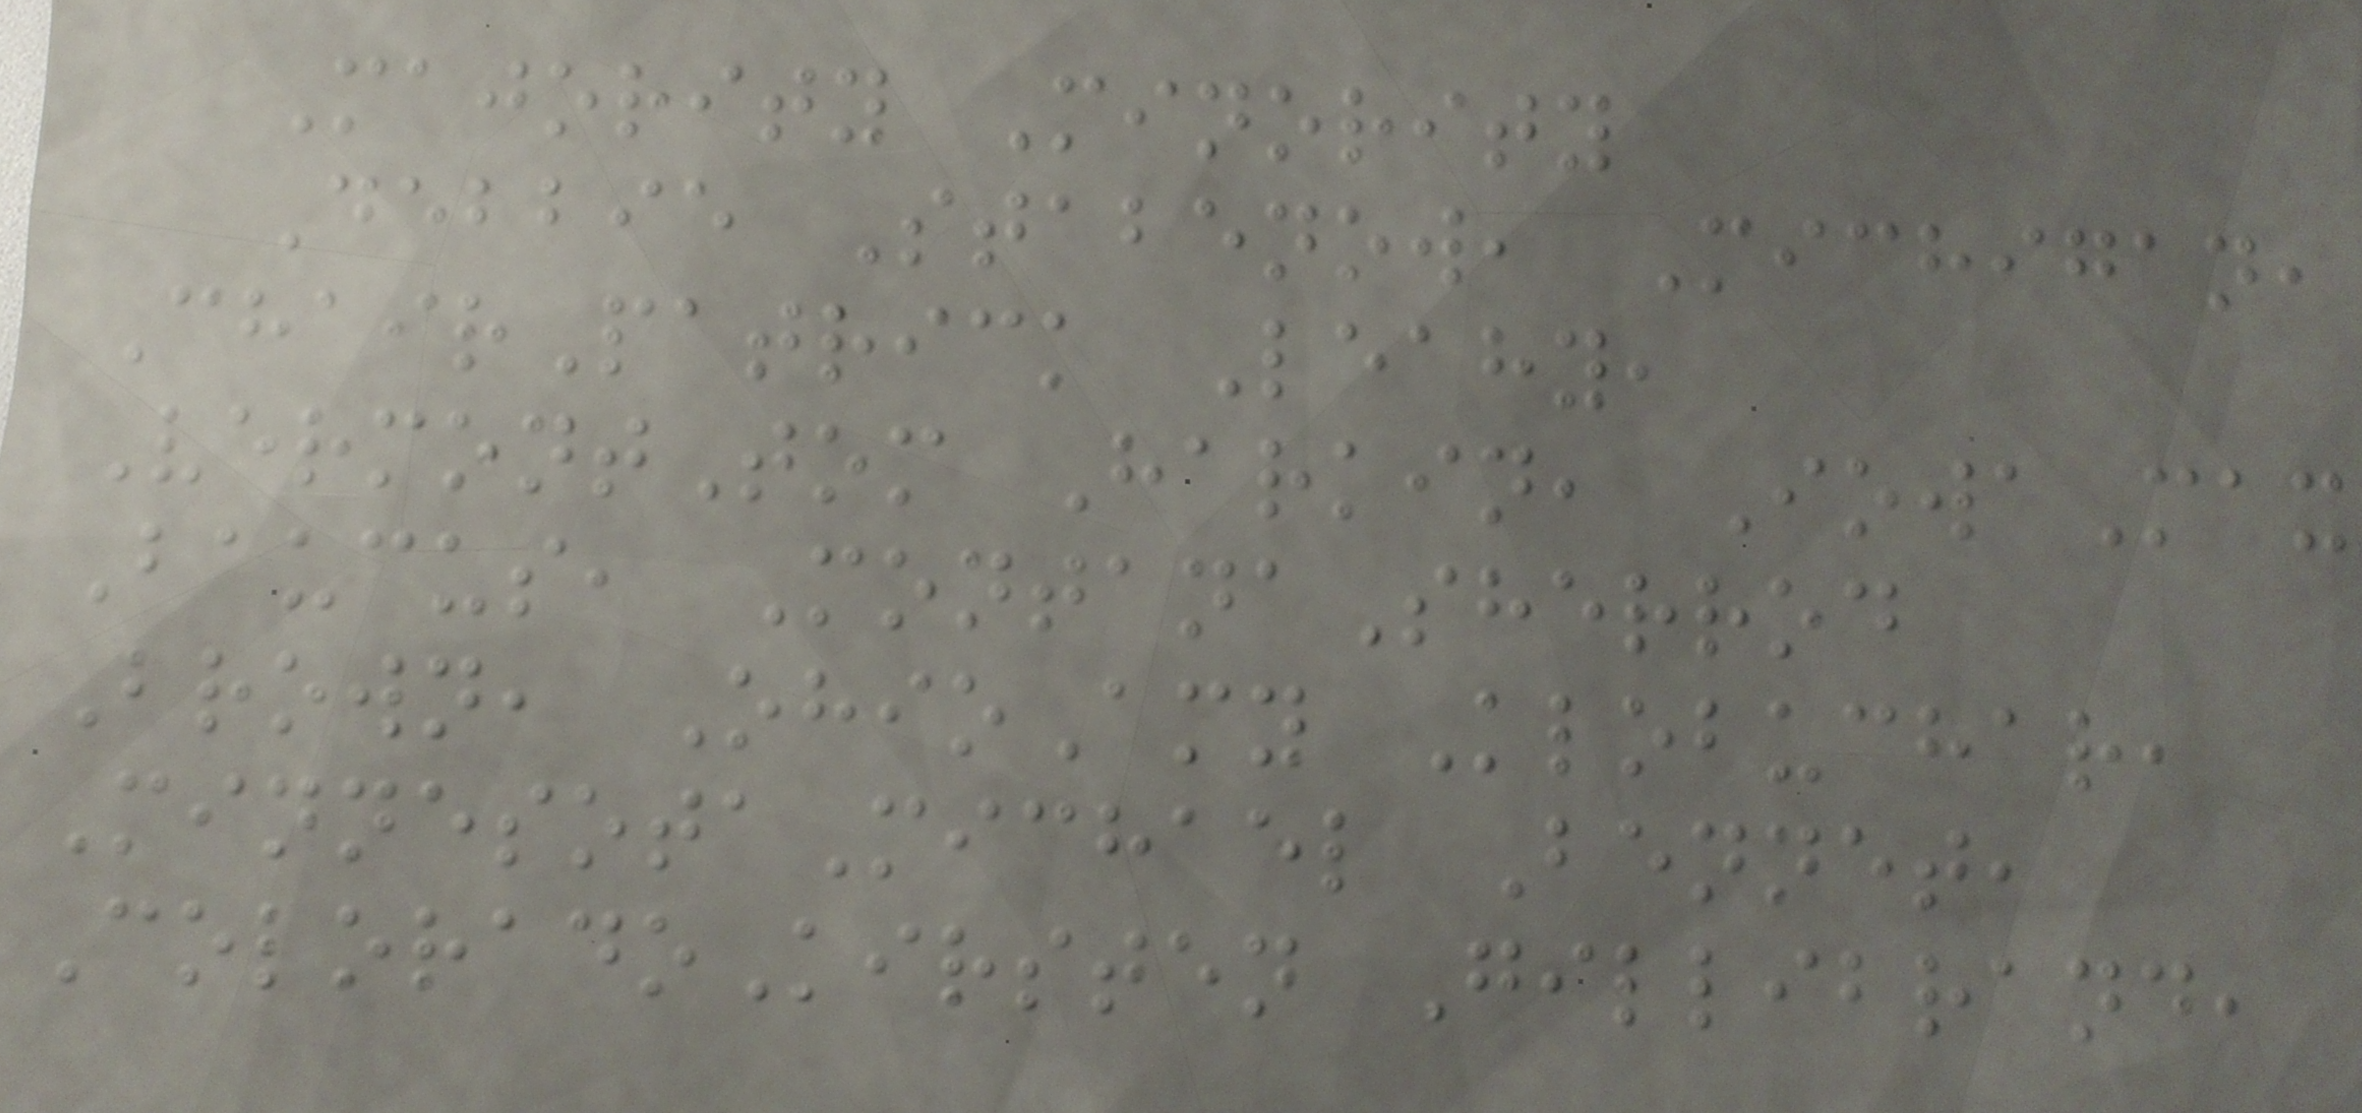Majority Minority
Debbie Stabenow, Michigan,
ChairPatrick Leahy,
VermontTom Harkin, IowaMax
Baucus, MontanaSherrod
Brown, OhioAmy Klobuchar,
MinnesotaMichael Bennet,
ColoradoKirsten Gillibrand,
